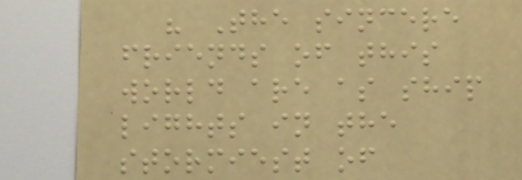" The sincere
friends of this
world are as ship
lights in the
stormiest of
